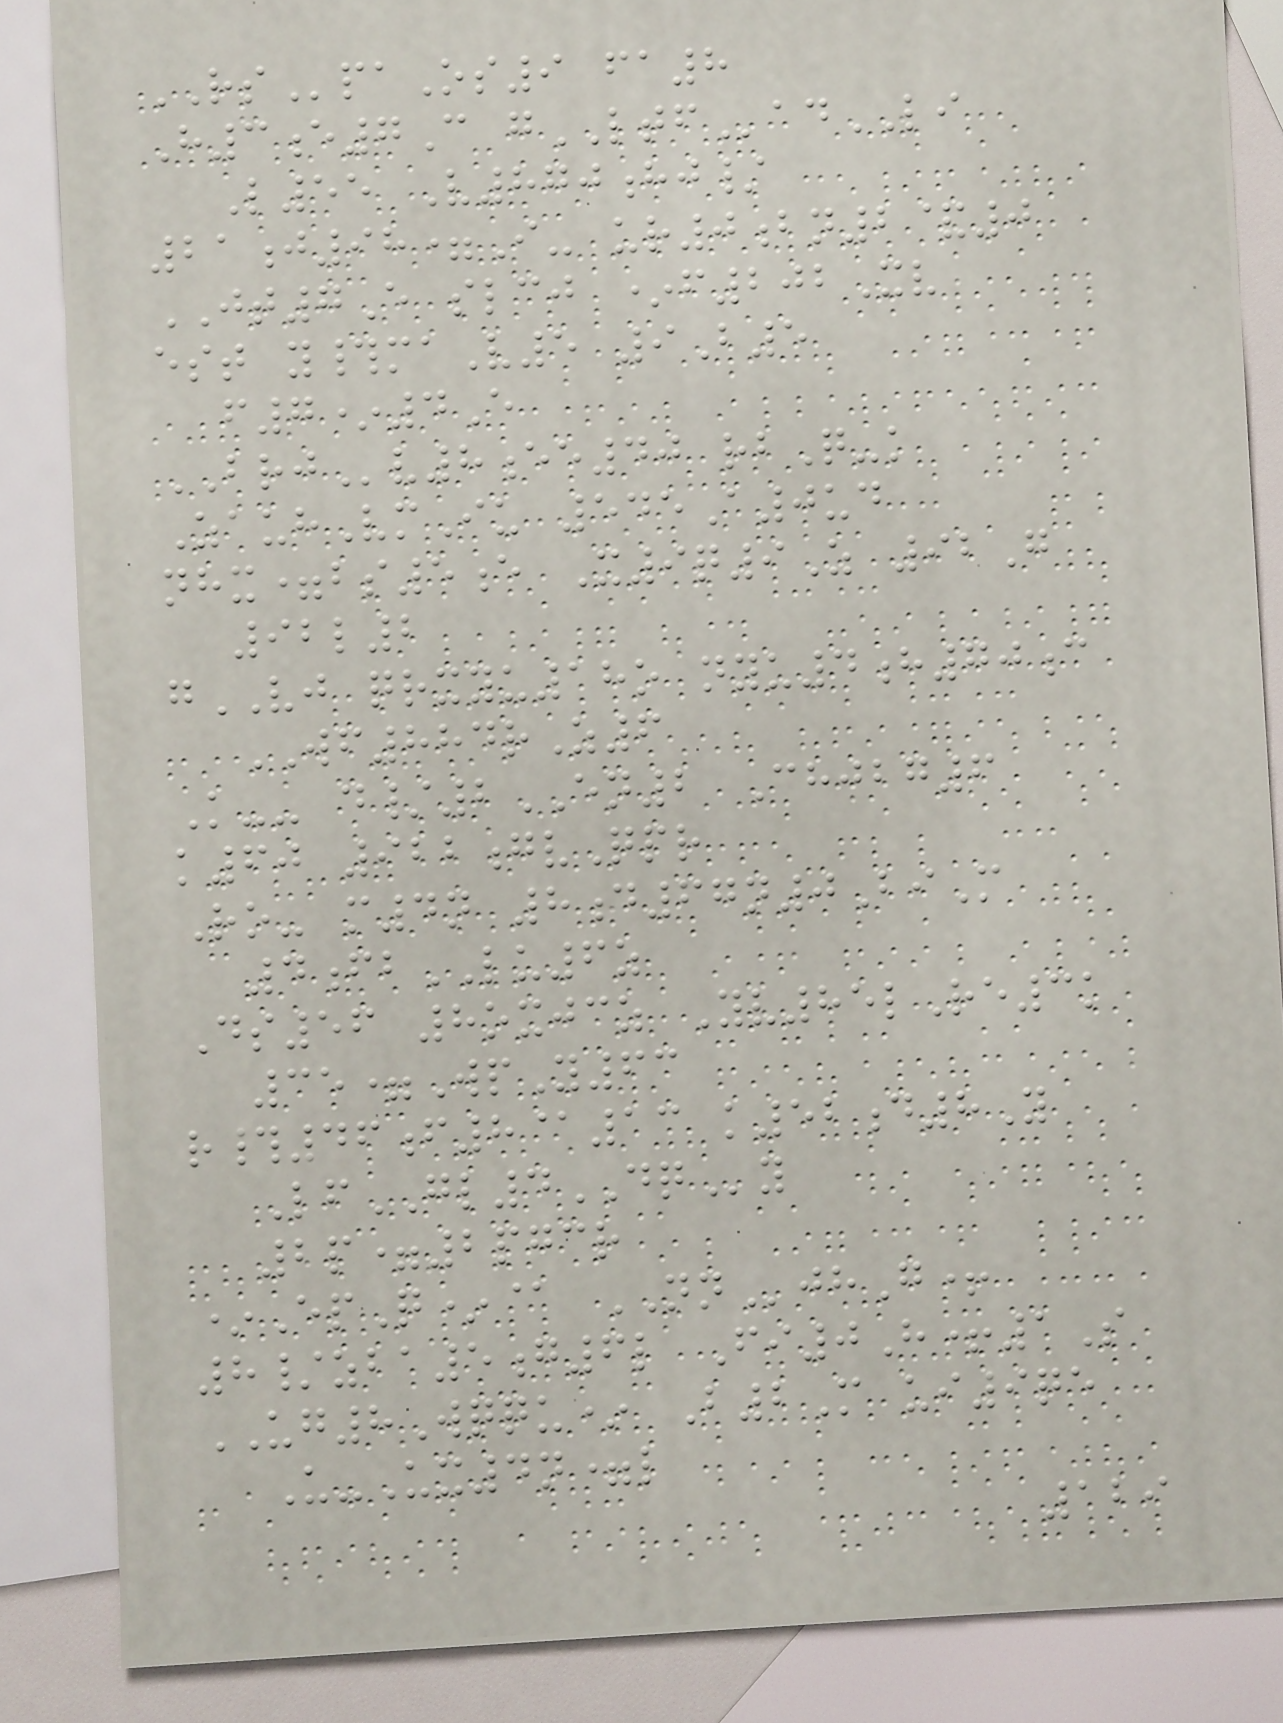RSpaOs9 fa8
H3e7C gLTFadLI
L55 V870hj/
21j98=I- ur0bn2&0
JT7E slcj *f202Xv
est y#maV5 9B5
f7*4E
BRJv8ee40 rbQ-k
ZauhVmIu 545A0ud
nhx=bs5e X9q9Z 92G
92l2
gVJ qrxyu18o nyu4h70c
WF884rZ6
K-- d/2EN2 Chjbg6
k60 922gvQpr
Ro- m4n 8d67n0BiM
4fbLU6z
Ds56 8oxjcz Yv85lRe3k
35=WpY63
r#46f8@13 k52d8Y
LfGL4DQy
2p=2pgcr
*EpQ*@ NNjhG+
8/zba5g6l Fi0H+1S
UG8Wqqu* B2M ui9qe
U-Ux4n=l
129
